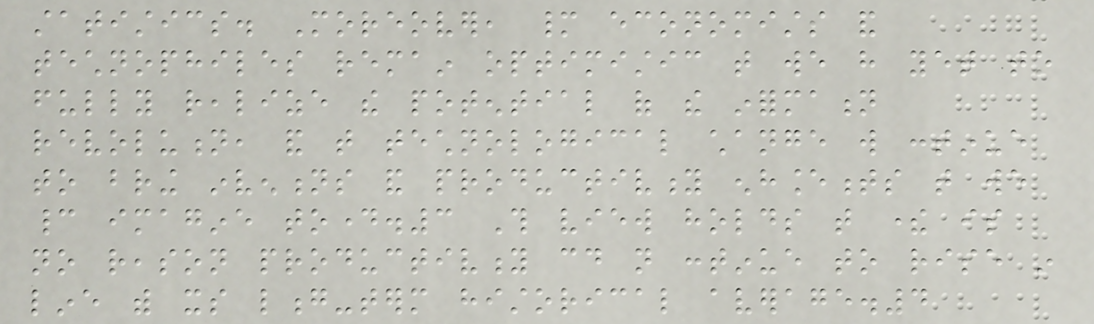statistics. Moreover, many economists and
technophiles remain optimistic that we have yet to
fully realize the potential of the information
revolution, and that technological change will continue
to bring inventions and productivity enhancements that we
cannot imagine today.3 This view holds that there is
no reason productivity could not continue to rise in
line with its long-term historical average.4
